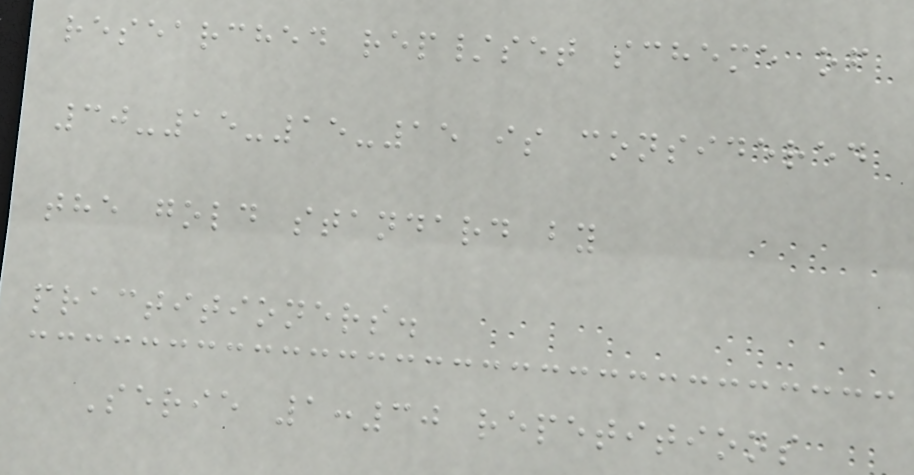researched rep/set scheme of
30-15-15-15 is considered
the gold standard by
practitioners.
Serie 1:30 repetitions
